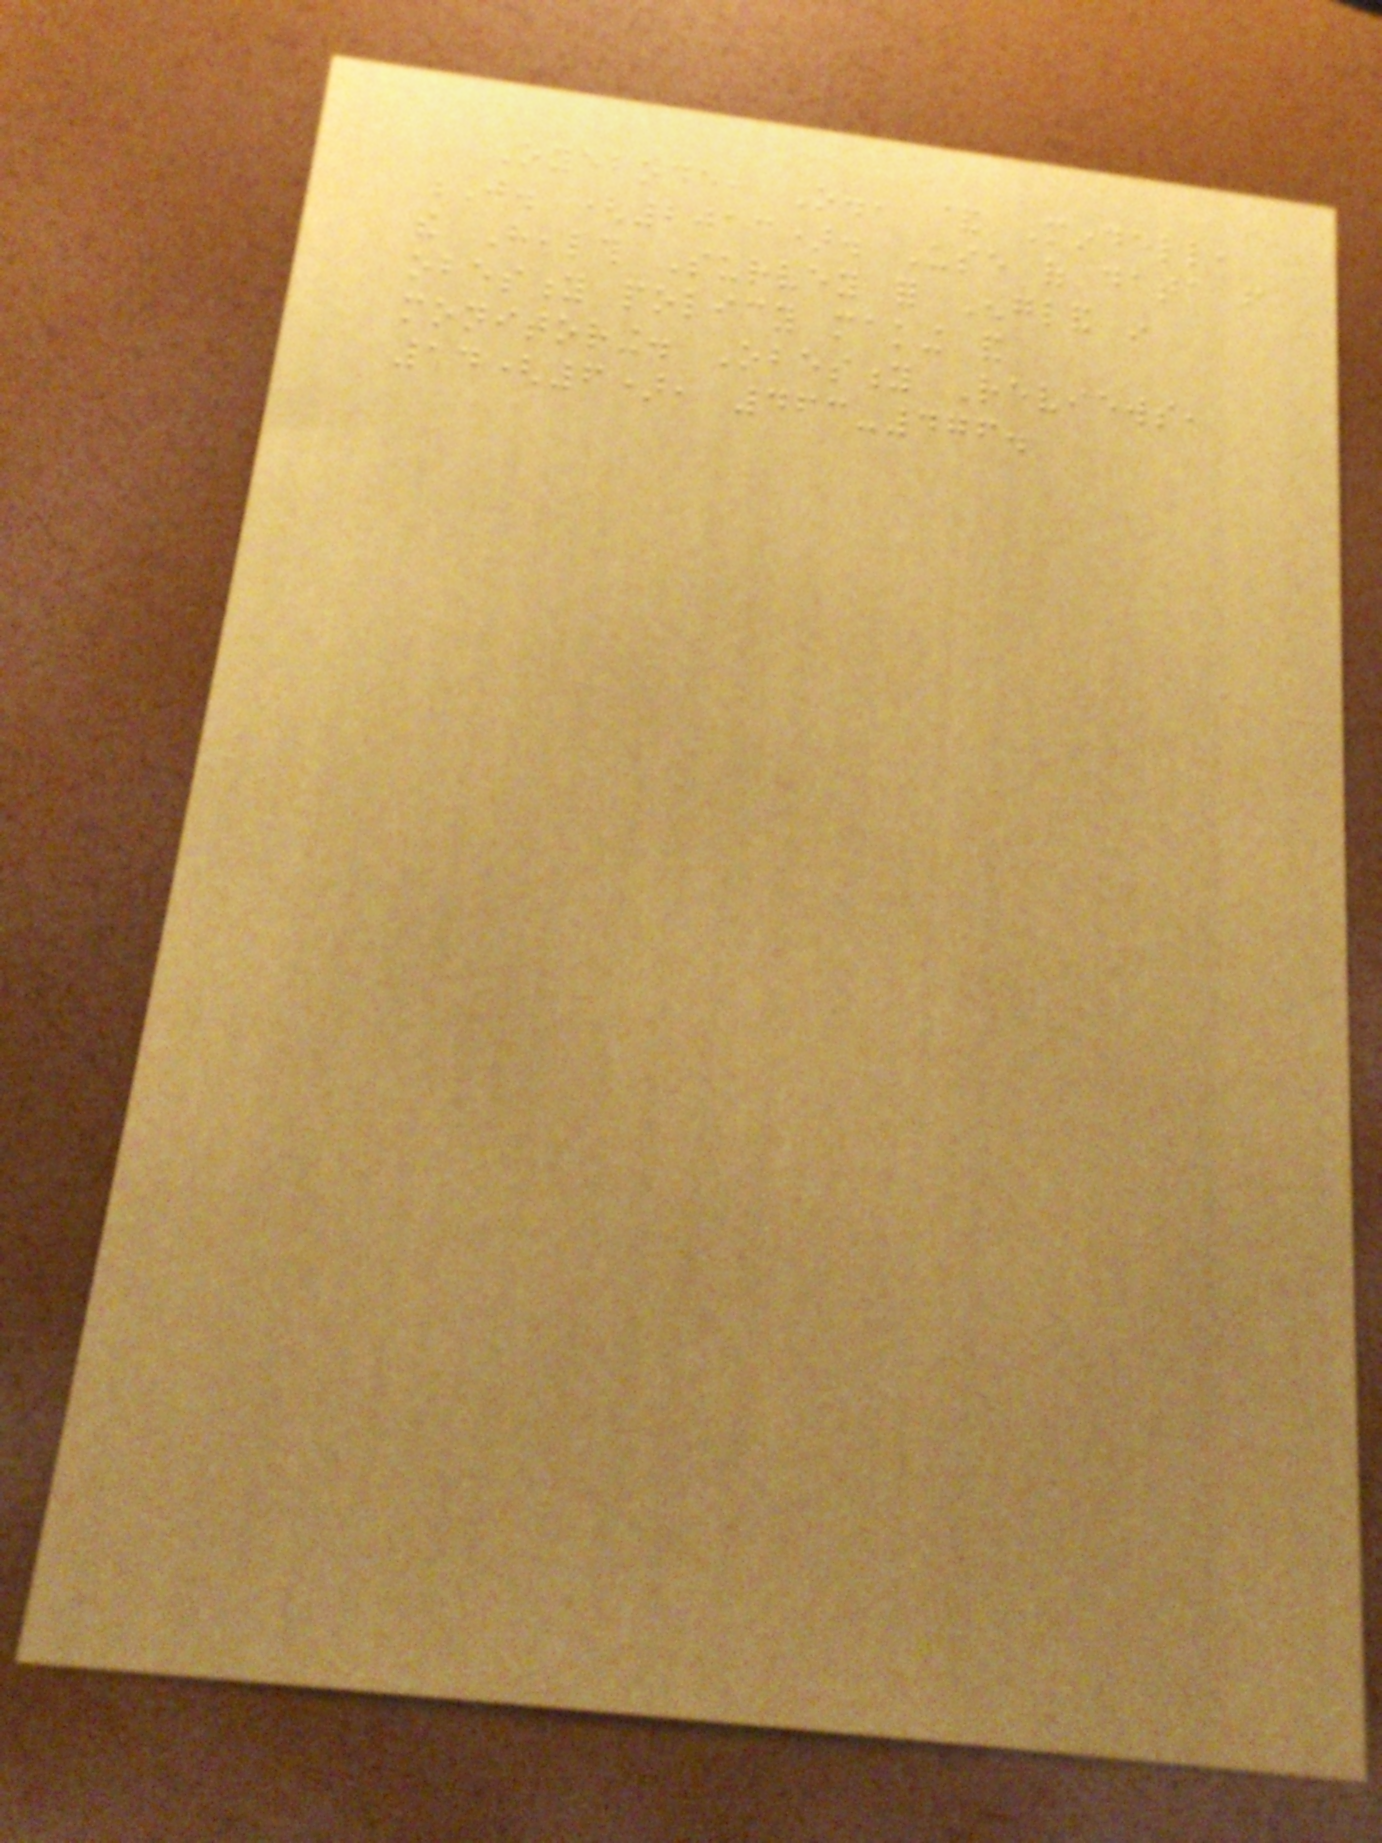Oyebode, O., & Mindell,
J. (2013). Use of data from
the Health Survey for England in
obesity policy making and
monitoring. Obesity Reviews,
14(6), 463-476.
